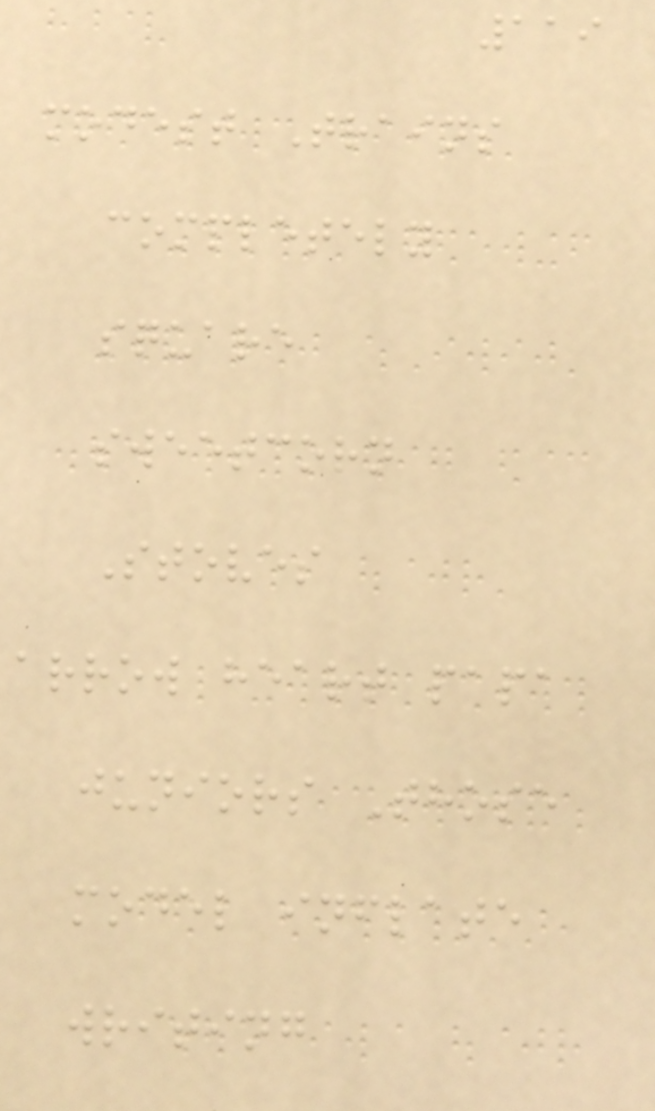119
modest Trains
completely
square
sweetcorn
Stoves
arrow heart papa
juniors Those
model inflate
writing
